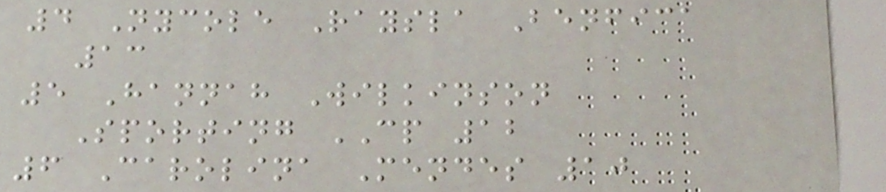4 Nycole Raysla Benfica
13
5 Hannah Wilkinson
Sporting CP 12
6 Carolina Mendes 10
